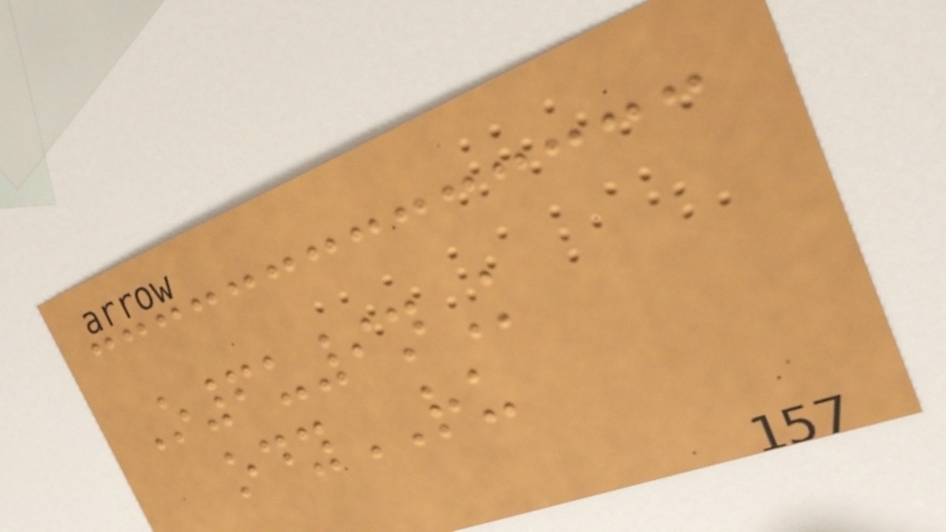O6u9nK
odyRU
